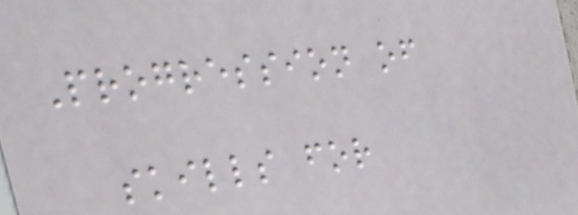Progression of
skills for
